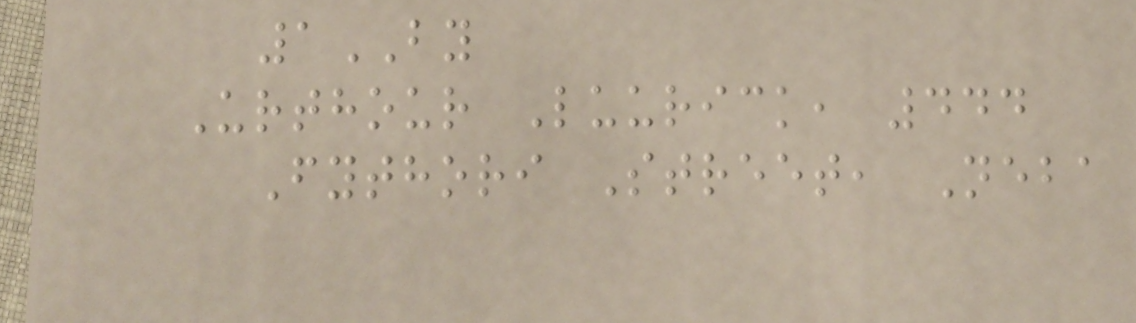1BY
Urthour Luurick, 444
Fythori Street, Neba
